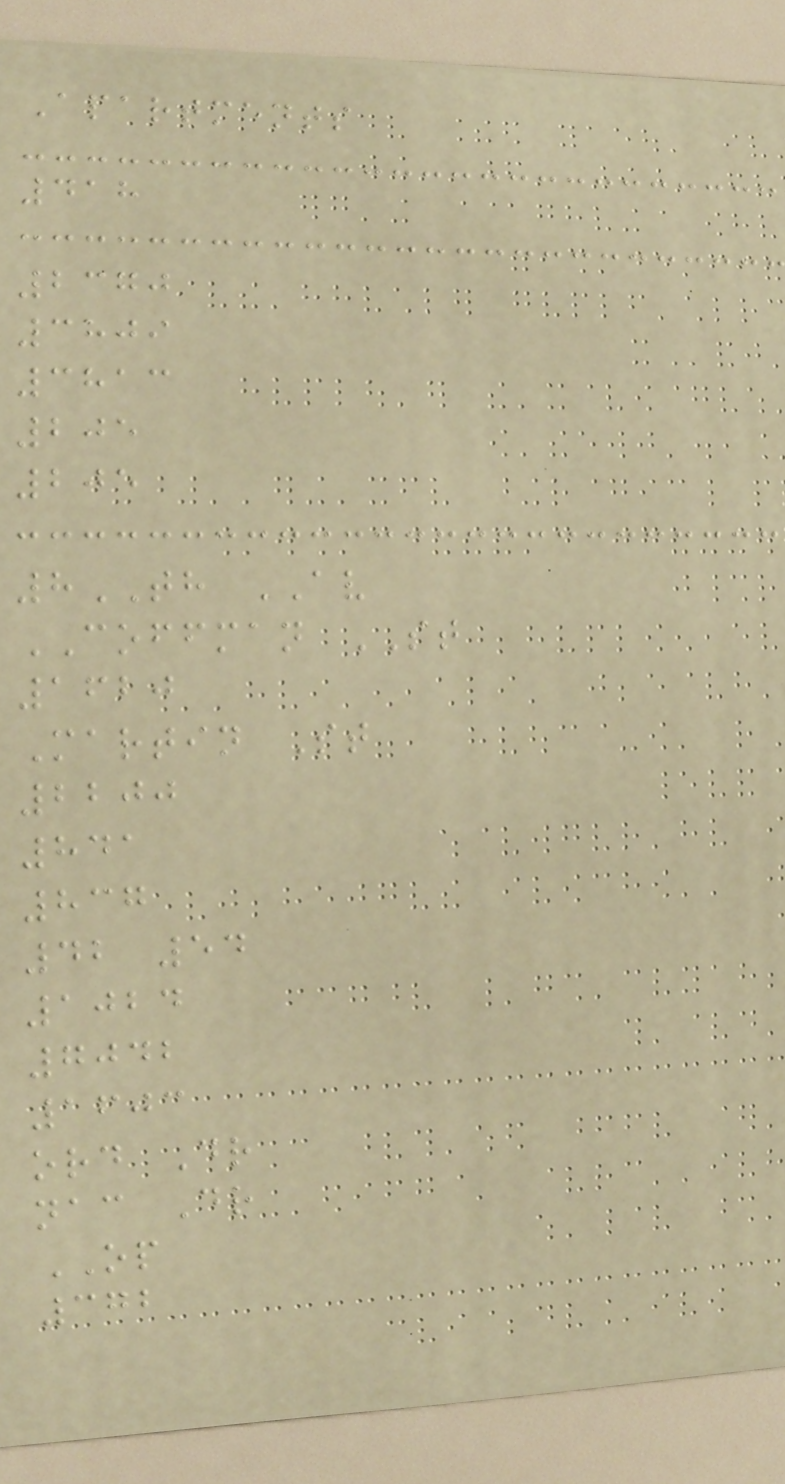Apartments
418
2370
3809
3813
205
205
8TH AV
COFFMAN ST
1620
Martin St
2200
841
837
42 54
1024
7042
1603
ord Dr
nac Dr
OP
372
